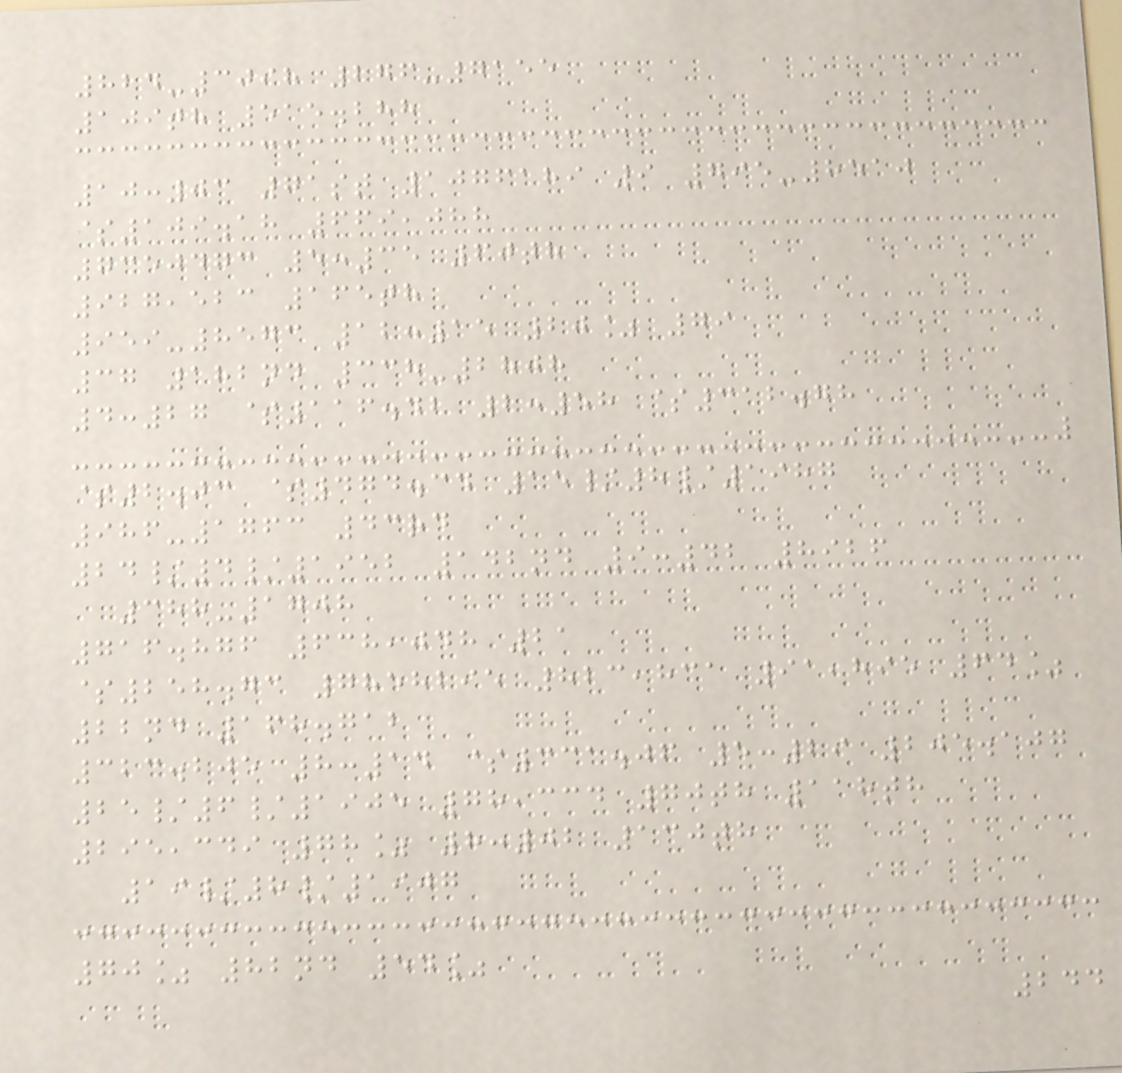824-3098 276-7155
109th 515.288
10:03 71st 1076189 9 795-8510
$109.18 669,088
7350473 5:35 60th
927,523 165th
959-8573 12:15 20% 79
37 182nd 338-2808
4:27 $116.42 2:58 $312.78
$2.03 $474.34 15/8/1987
986-1763 43rd
24/4/1952 142nd 9:42 8926
388-1708
716.876 638,048 21
$258.73 7858295 823,831 91,895 64%
22nd 168.712
323.205 8:14 $331.06 5:29 205.107
25/6/1905 78,334 70th 118th
295,349 78% 8:02 130th
19/8/1907
70% 82nd 54%
244
